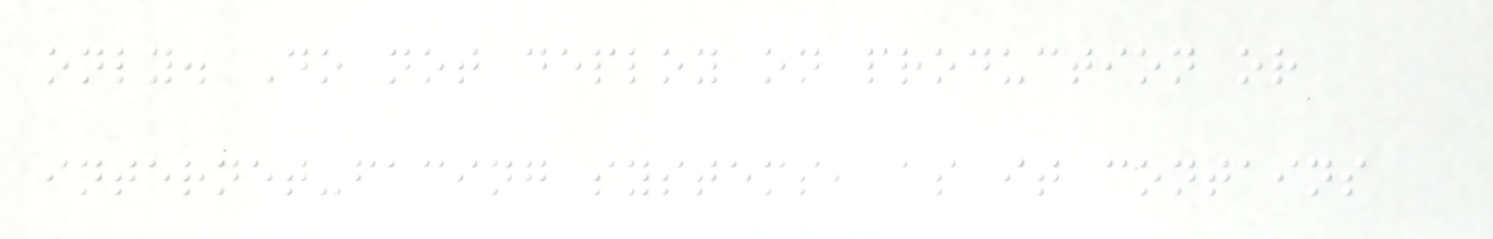only. Do not deploy on production or
internet-facing systems, as it contains
